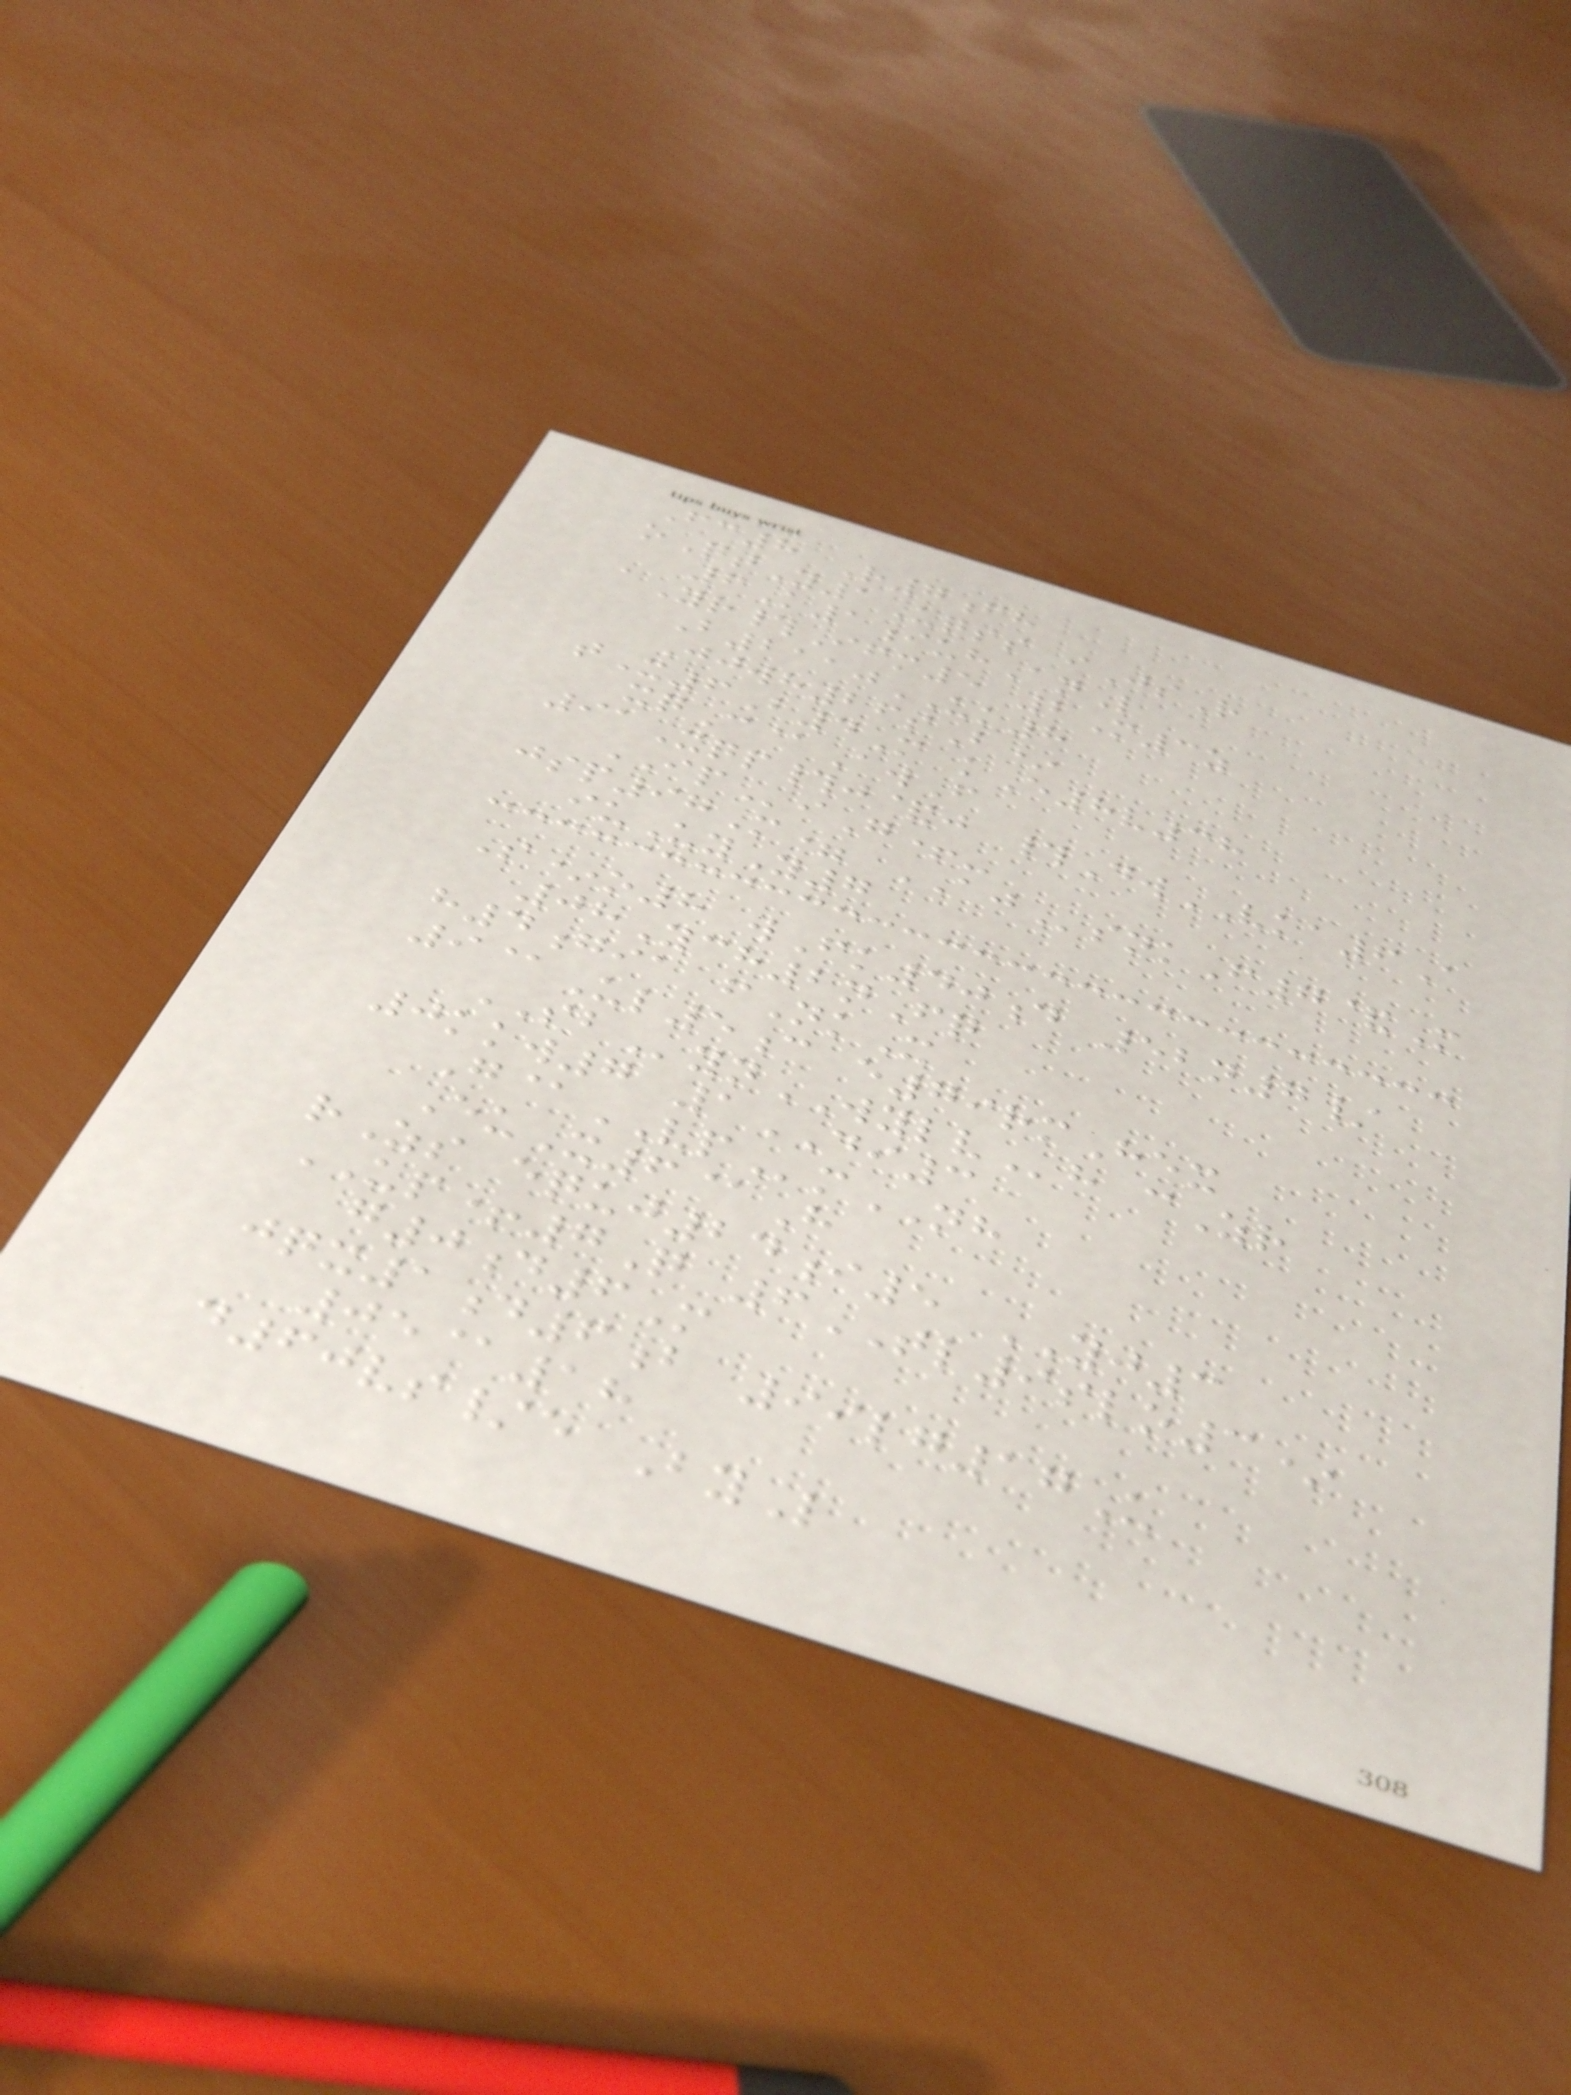Fc8 R7fh
oQtY1Uqss iJsR
6K1iuhAnL
aYr#Ifm5 2M3z
B2110UK8
Jjwh26sB*
tX6B4M kE8v38
xqC@AwF
91Xqp#j&j #DwVKA6A
IPiG+-
jsp97M= AJsnkF7&M
iuUyY7
S*o8 wFk40d 52n7/
08Ych2nFq
h4gia fNkX
9@Ul5c e79rmHex
SBynWYLVh cZr
0kkw7 1DI3
G@VPmNH
EuX6@H
rZs equj24i5 YJ3
UP+7Q 6TL9slo3*
g0d6M
jqx1d6b 99lg17U
05@18
d60vs/e ByL
